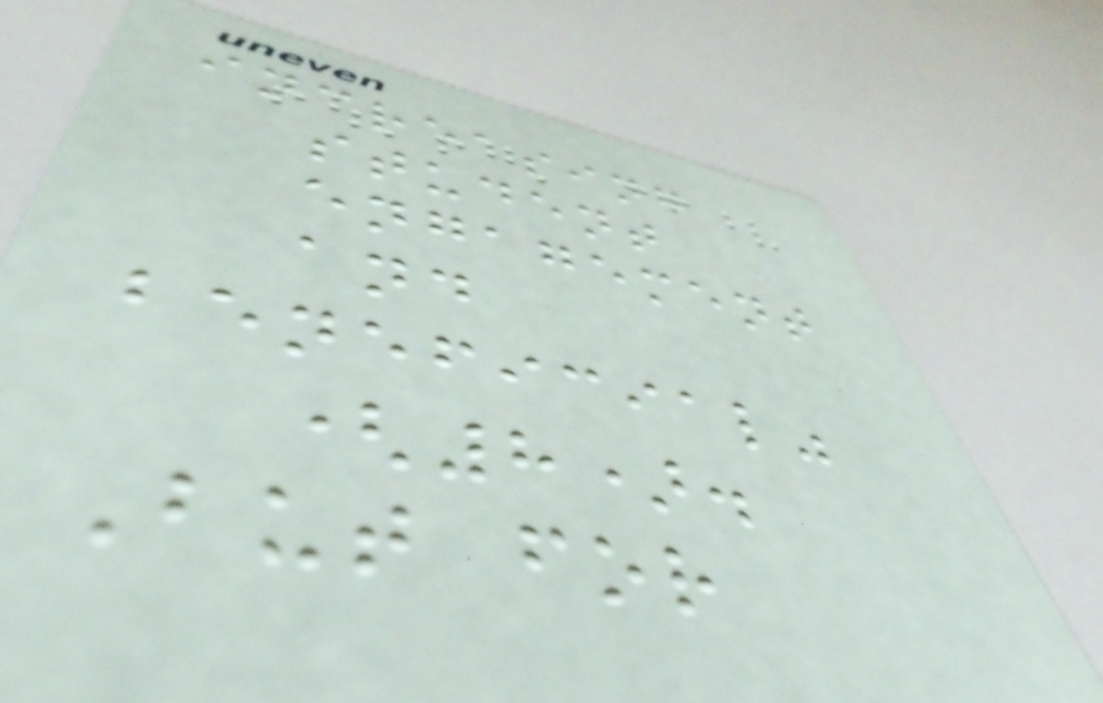increasing
student
engagement
and
beneficial"
(8).
But for
